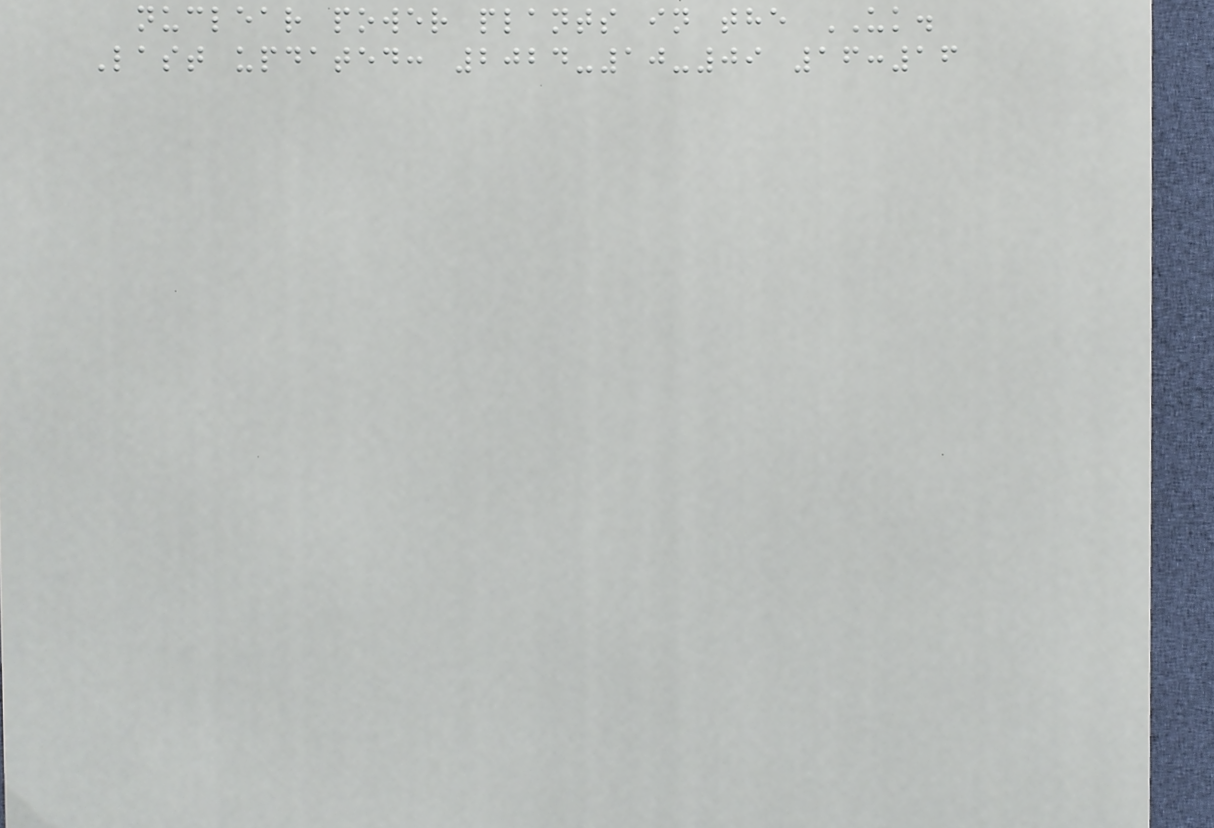nuclear power plants in the UK.
Last updated: 2024-10-09 16:16
